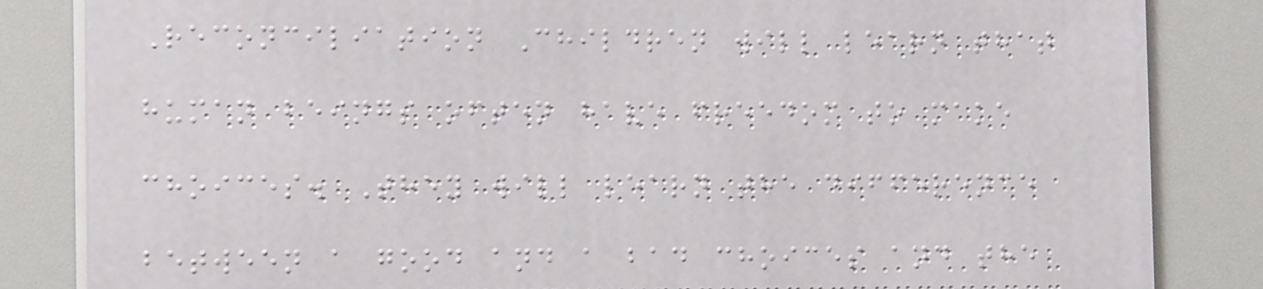Reconciliation Children will learn that
human beings often have freedom to make
choices. They will learn the difference
between a good and a bad choices and the
